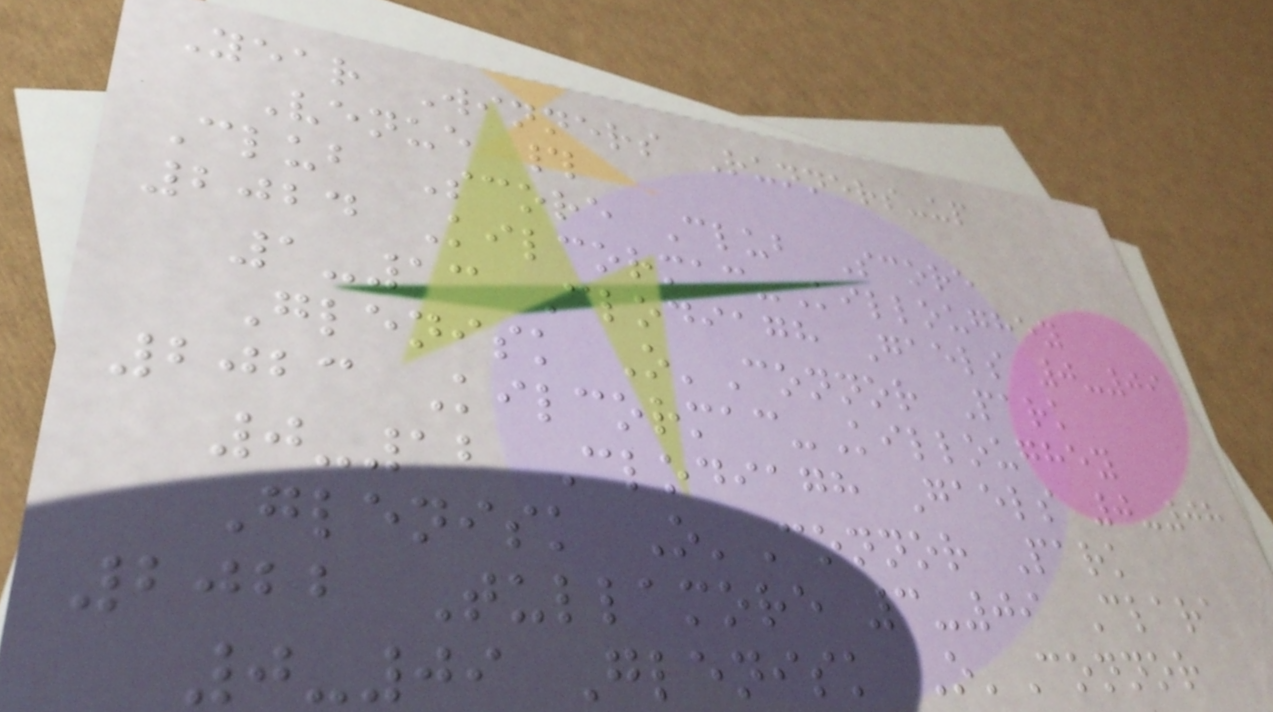Year Winners Runners-up
Venue #
Club Score Club Score
2024 Kilcormac-Killoughey
1-13 Clodiagh Gaels 0-09
Glenisk O'Connor Park
2023 Kilcormac-Killoughey
0-12 Clodiagh Gaels 0-08
Glenisk O'Connor Park
2022 Tullamore 3-09 Clara
0-09 Glenisk O'Connor
